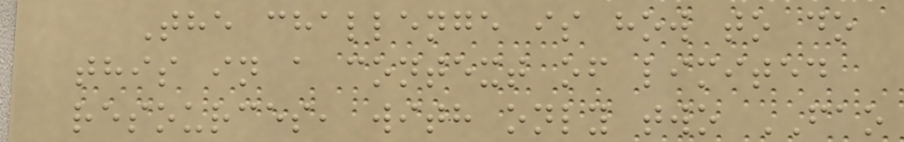The challenge is how to do
this in a context of limited
resources, with only two FAO
